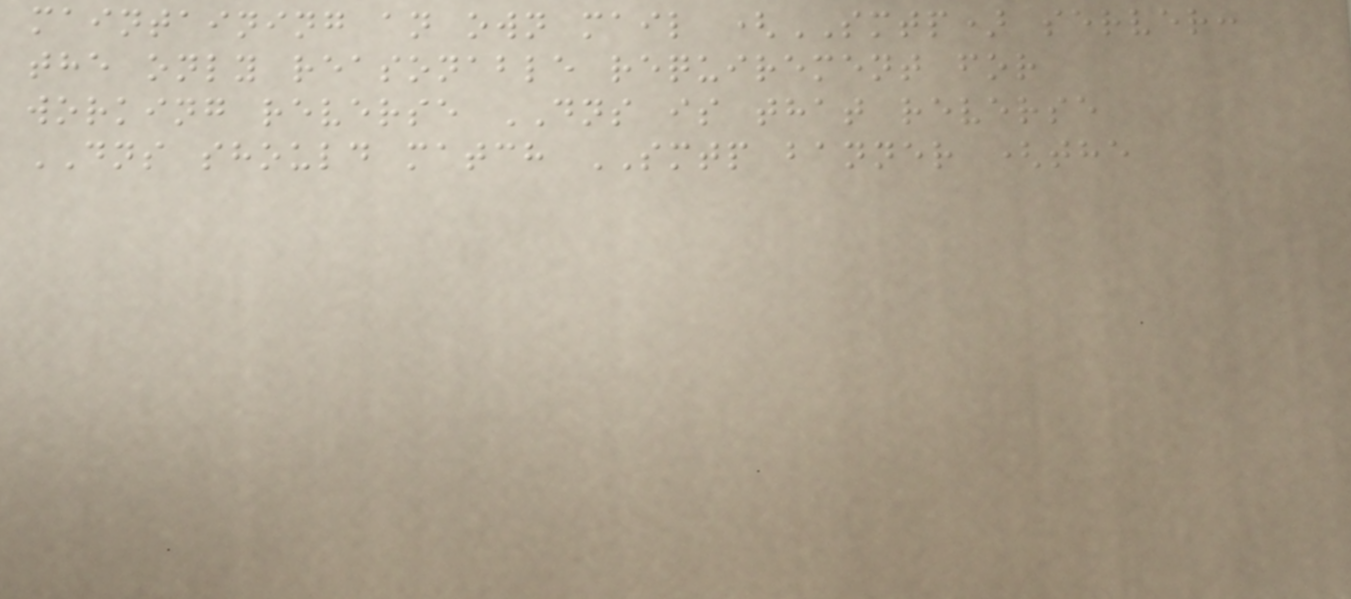maintaining an own mail (SMTP) server:
the only reasonable requirement for
working reverse DNS is that reverse
DNS should match SMTP banner (the
